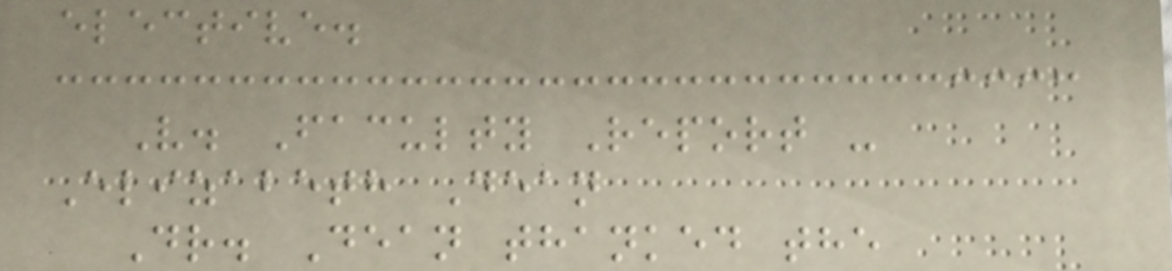elective.
V. Faculty Report -
Elizabeth Dean
Dr. Dean thanked the
